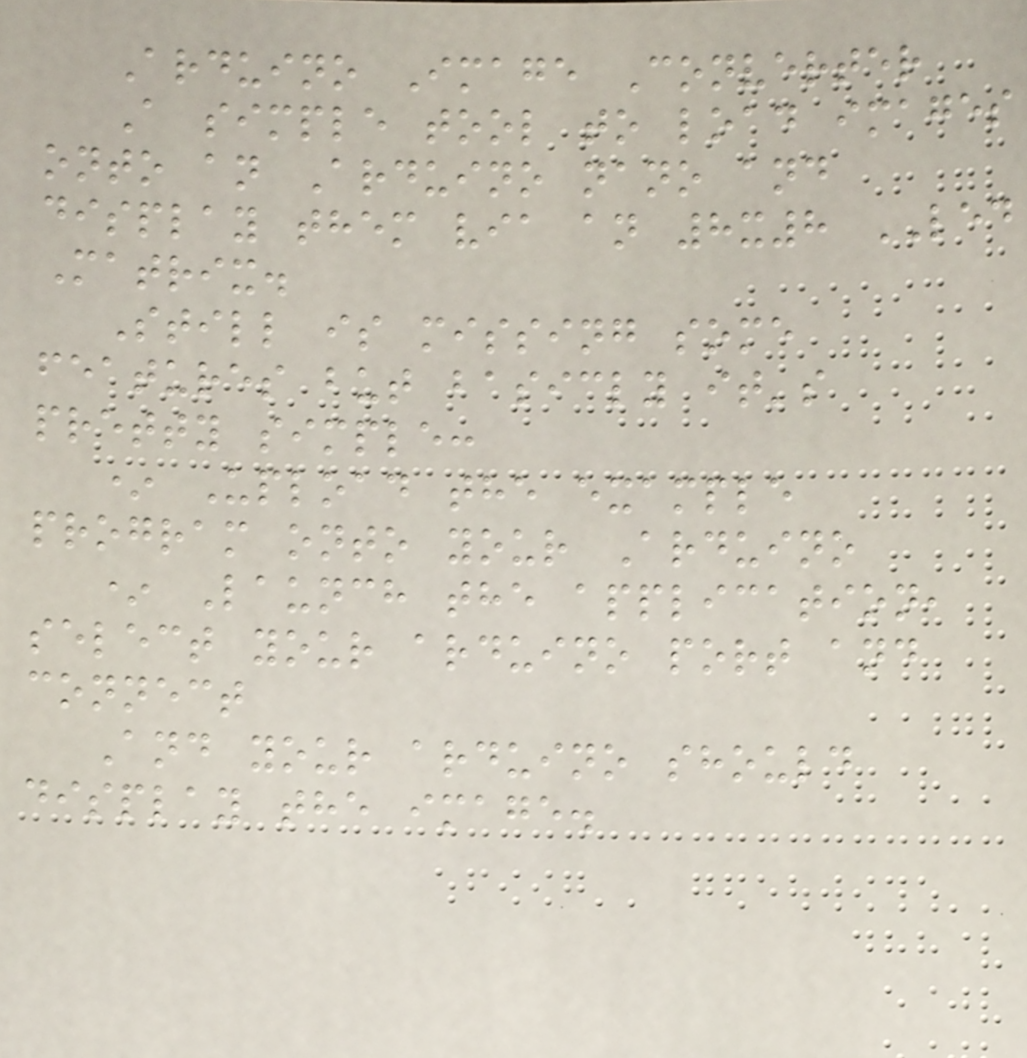Arduino Image Converter
A simple tool to load images
onto an Arduino nano and
display them via an 8x8 LED
Matrix.
Still is missing some
features but basicly it's
pretty simple:
* Upload the example
program onto your Arduino
* Launch the application,
select your arduino port and
connect
And your arduino should
display the image.
